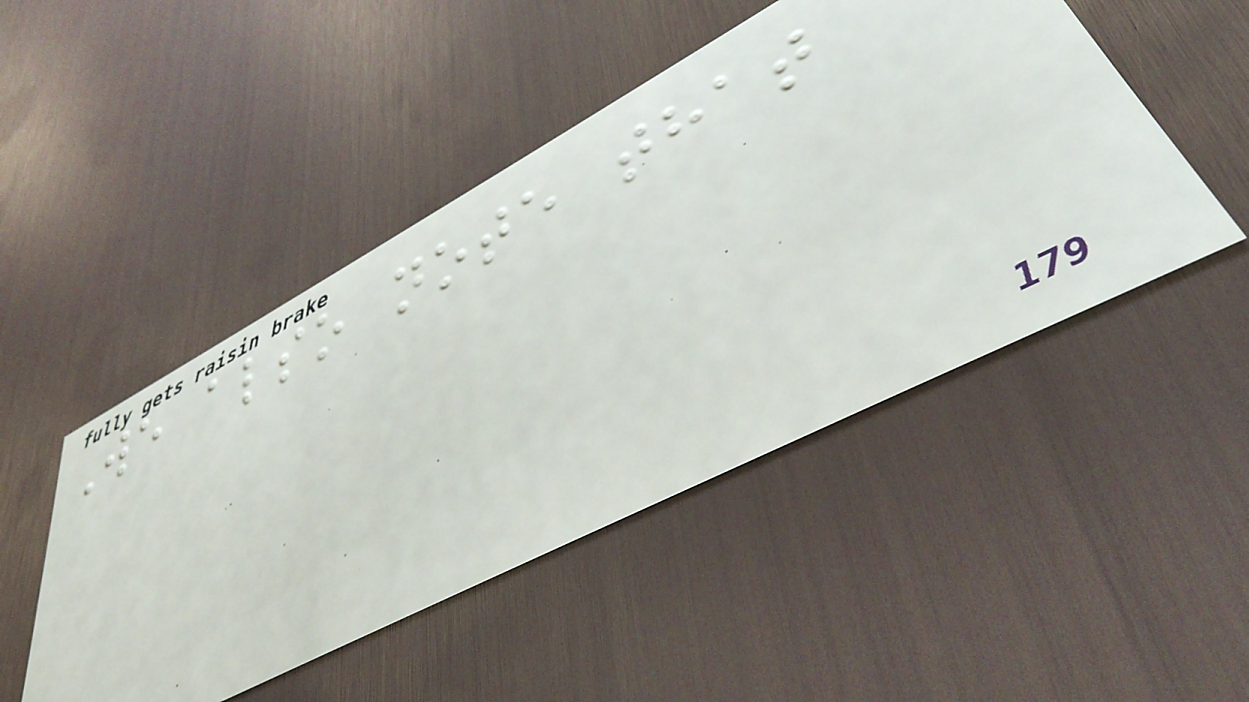We also note that
